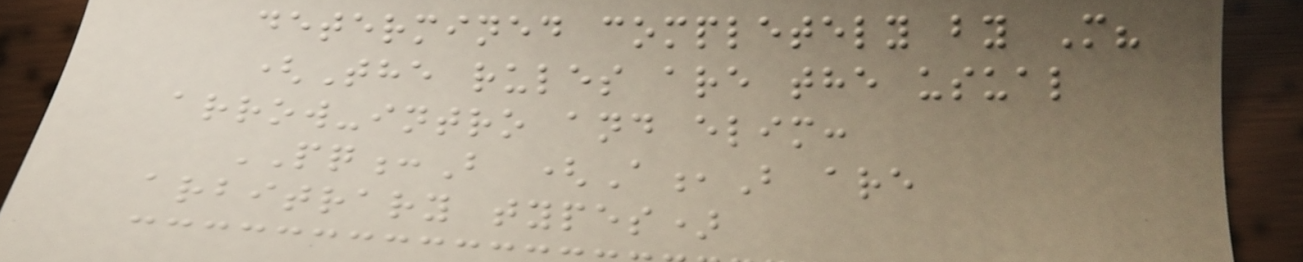determined completely by M?
(The rules are the usual
arrow-intro and elim:
PQ:B (A,B are
arbitrary types)
